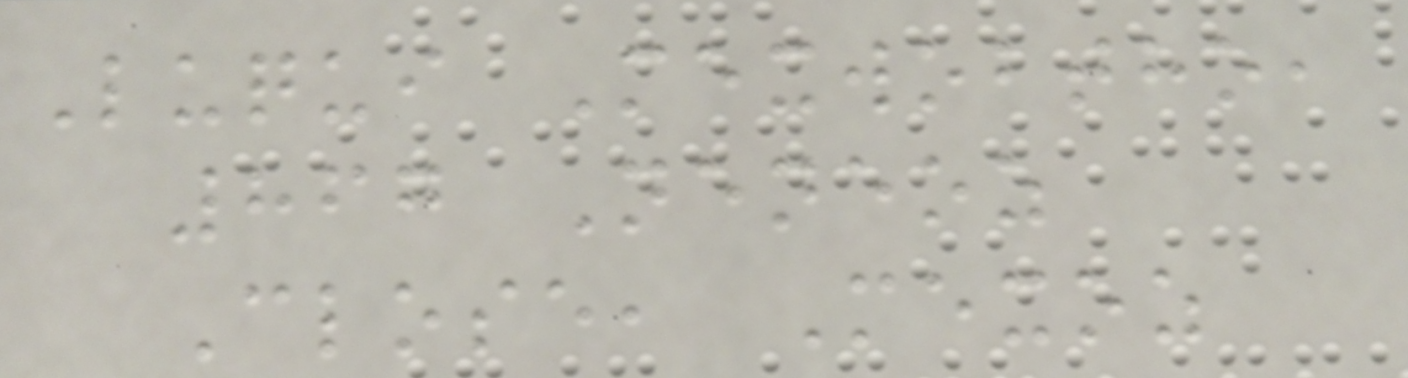Luqui Mexwobtho,
867 Neneoz
Close, Mexoz
